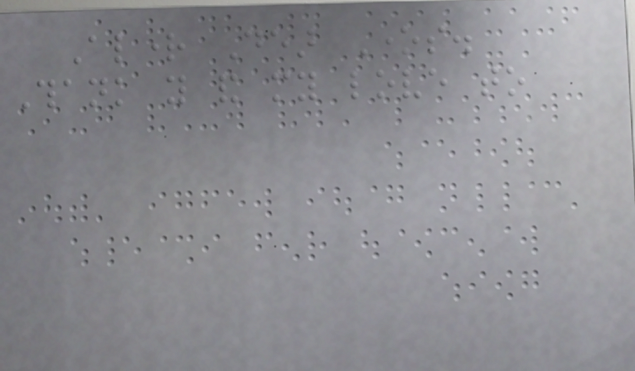Alright Dear Ones.
Thank you and my love to
